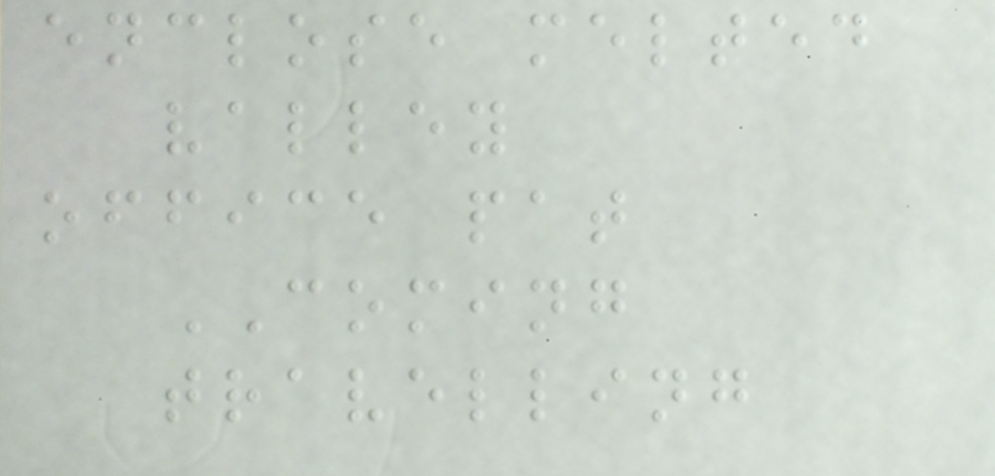enclose melted
valley
office pat
COMING
travelling
